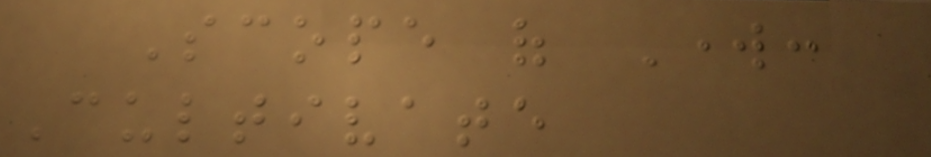Scope of Work:
Cultivate
